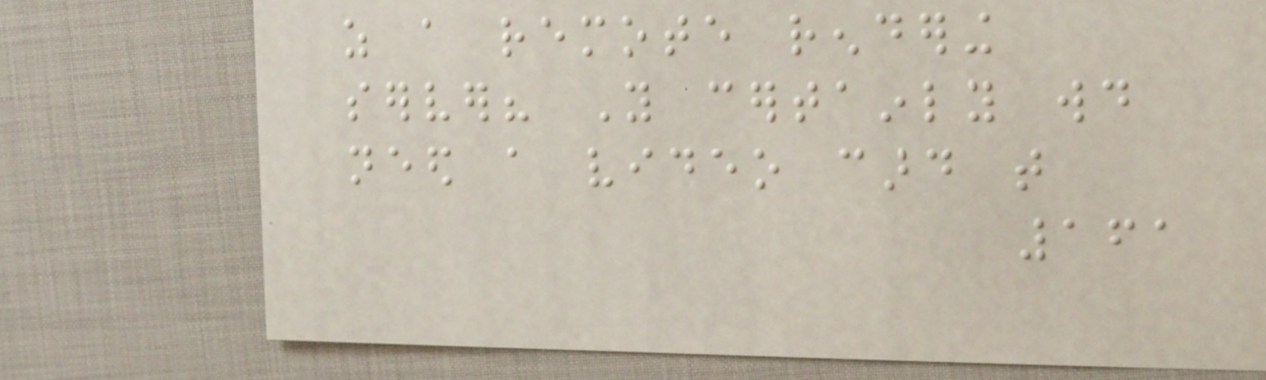as a remote rendering
server? You certainly would
need a video card that
161
